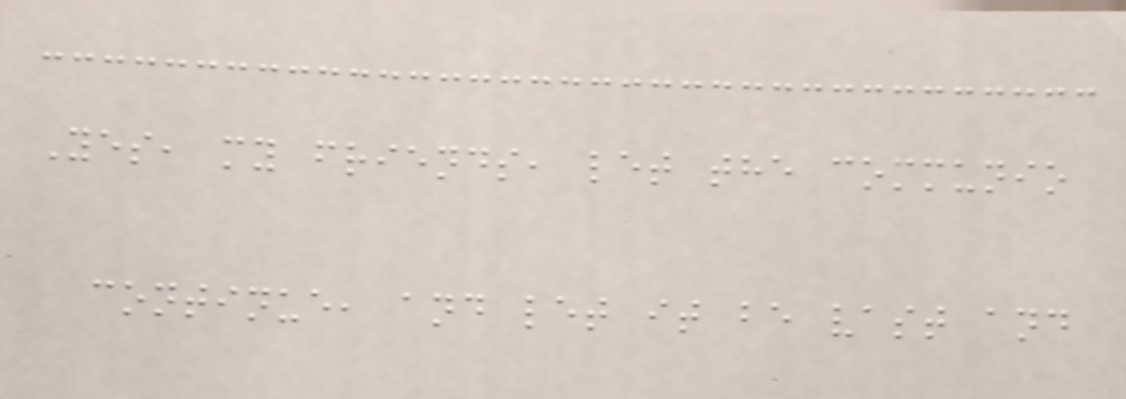Yes, my friends, let the communio
continue, and let it be vast and
